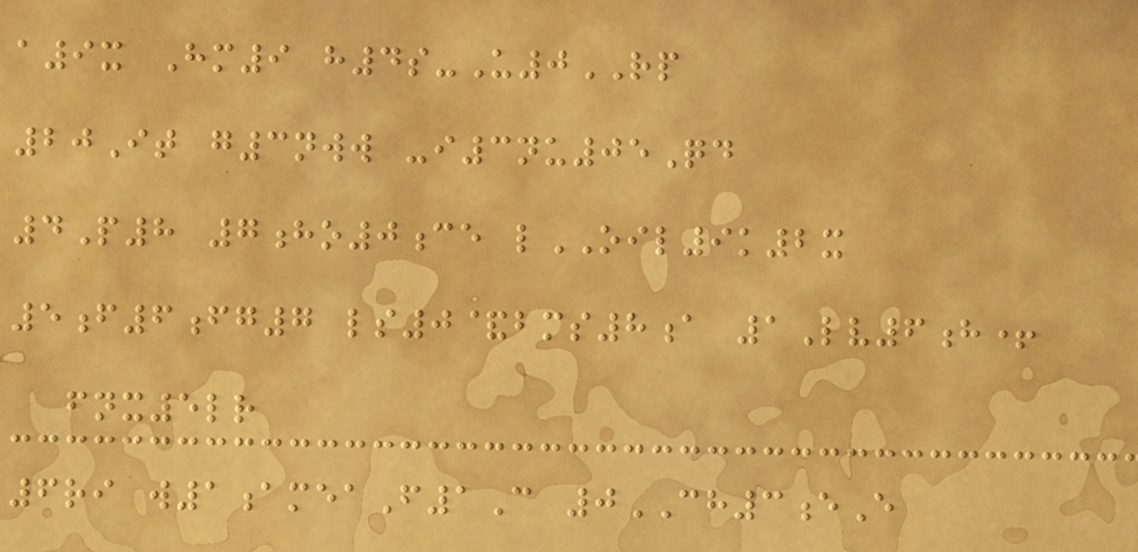a9x Hm9 h4s-U0RP
20It g3nww -i3nu05Qd
4P8 7ho0ce lOIL9k2x
5f6fg7 ls0&bms8a 1Lv6h+
fnx5lr
6ri w1ameaF1C 0CH3eE
